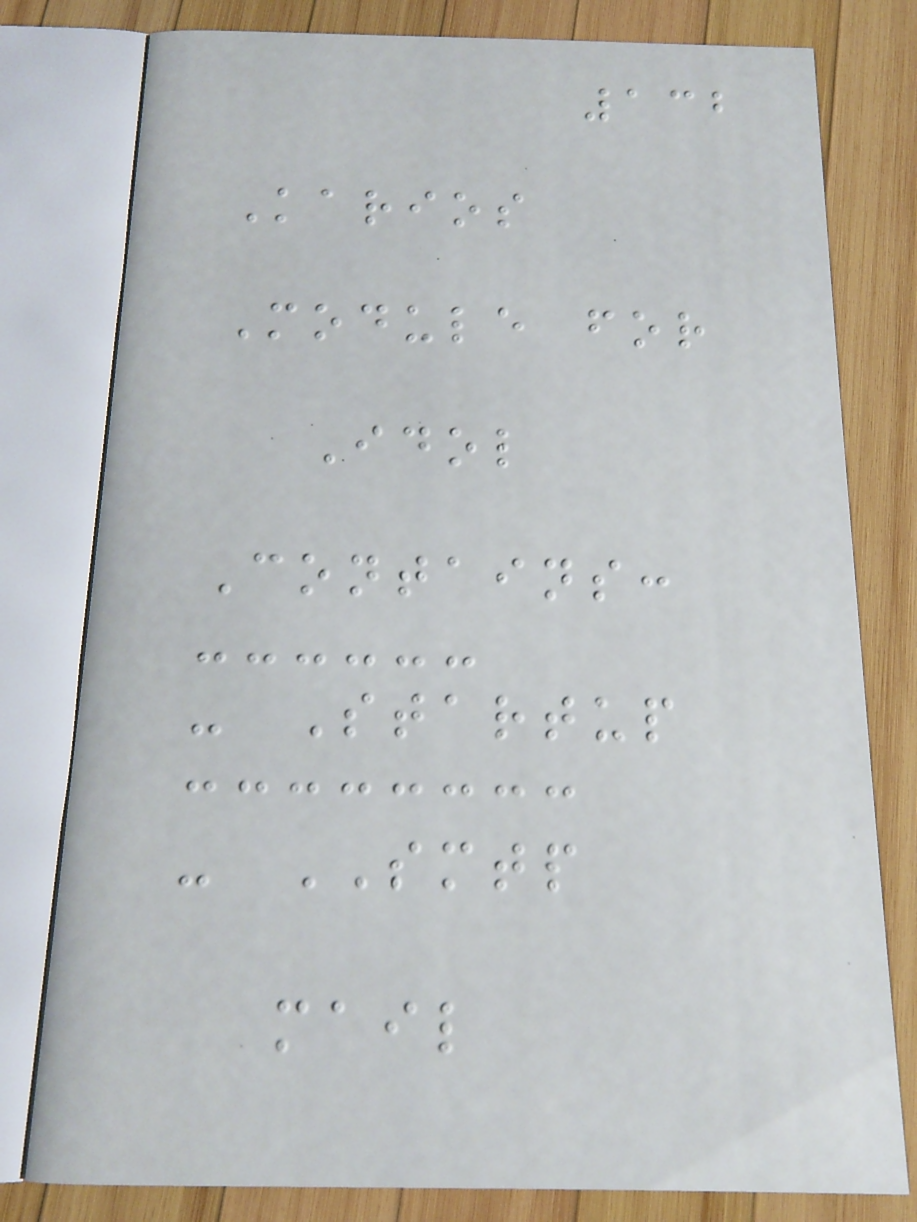132
Karios
Module for
Idol
Contains:
- Startup
- SMTP
mail
